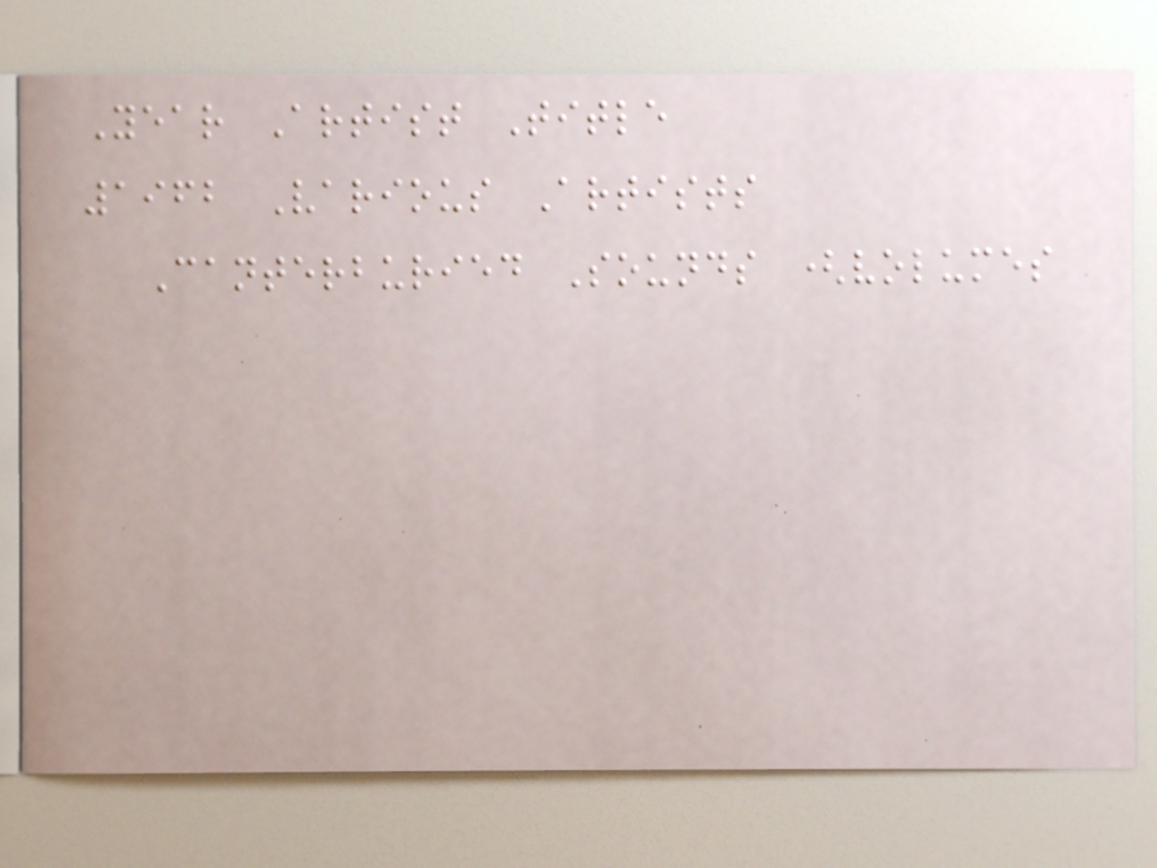Year Artist Title
1962 Various Artists
Canterburied Sounds (volumes
